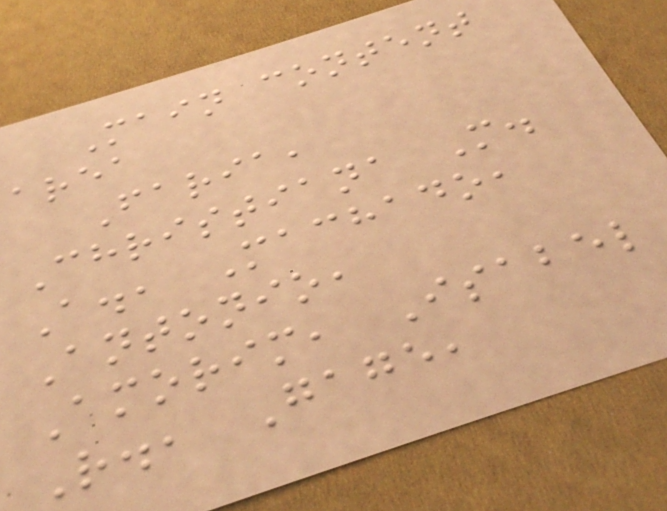Main content
area
Faria,
Christiana M.
A., Machado,
Antonio,
Amorim, Isabel
R., Gage,
